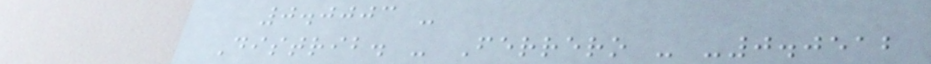0.0003 -
Distrib. - Ferrero - -0.0512
